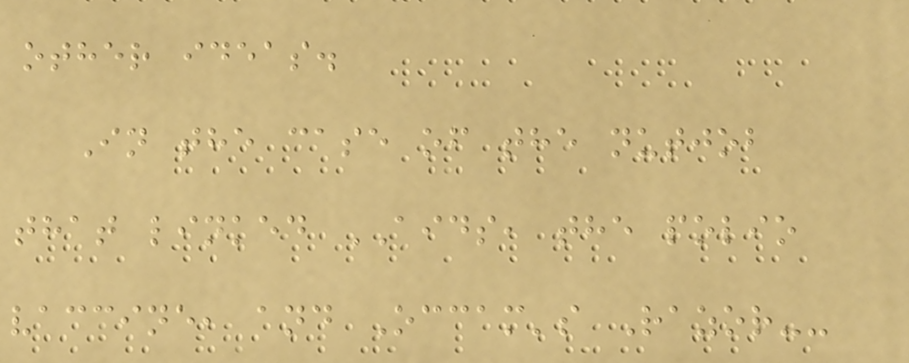other ideas.
In the case of the nutjob
that linked AIDS, the polio
vaccine, and Occam's Razor--
